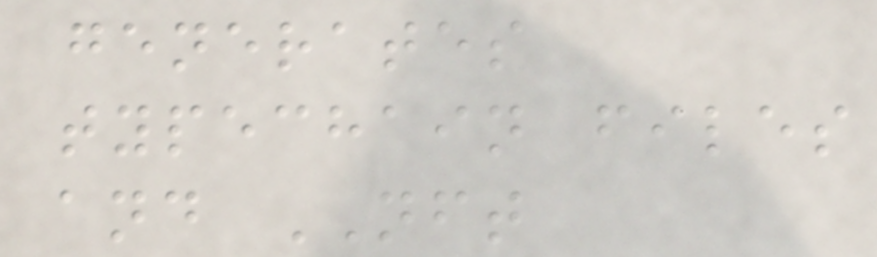generates
typechain files
and NFT
